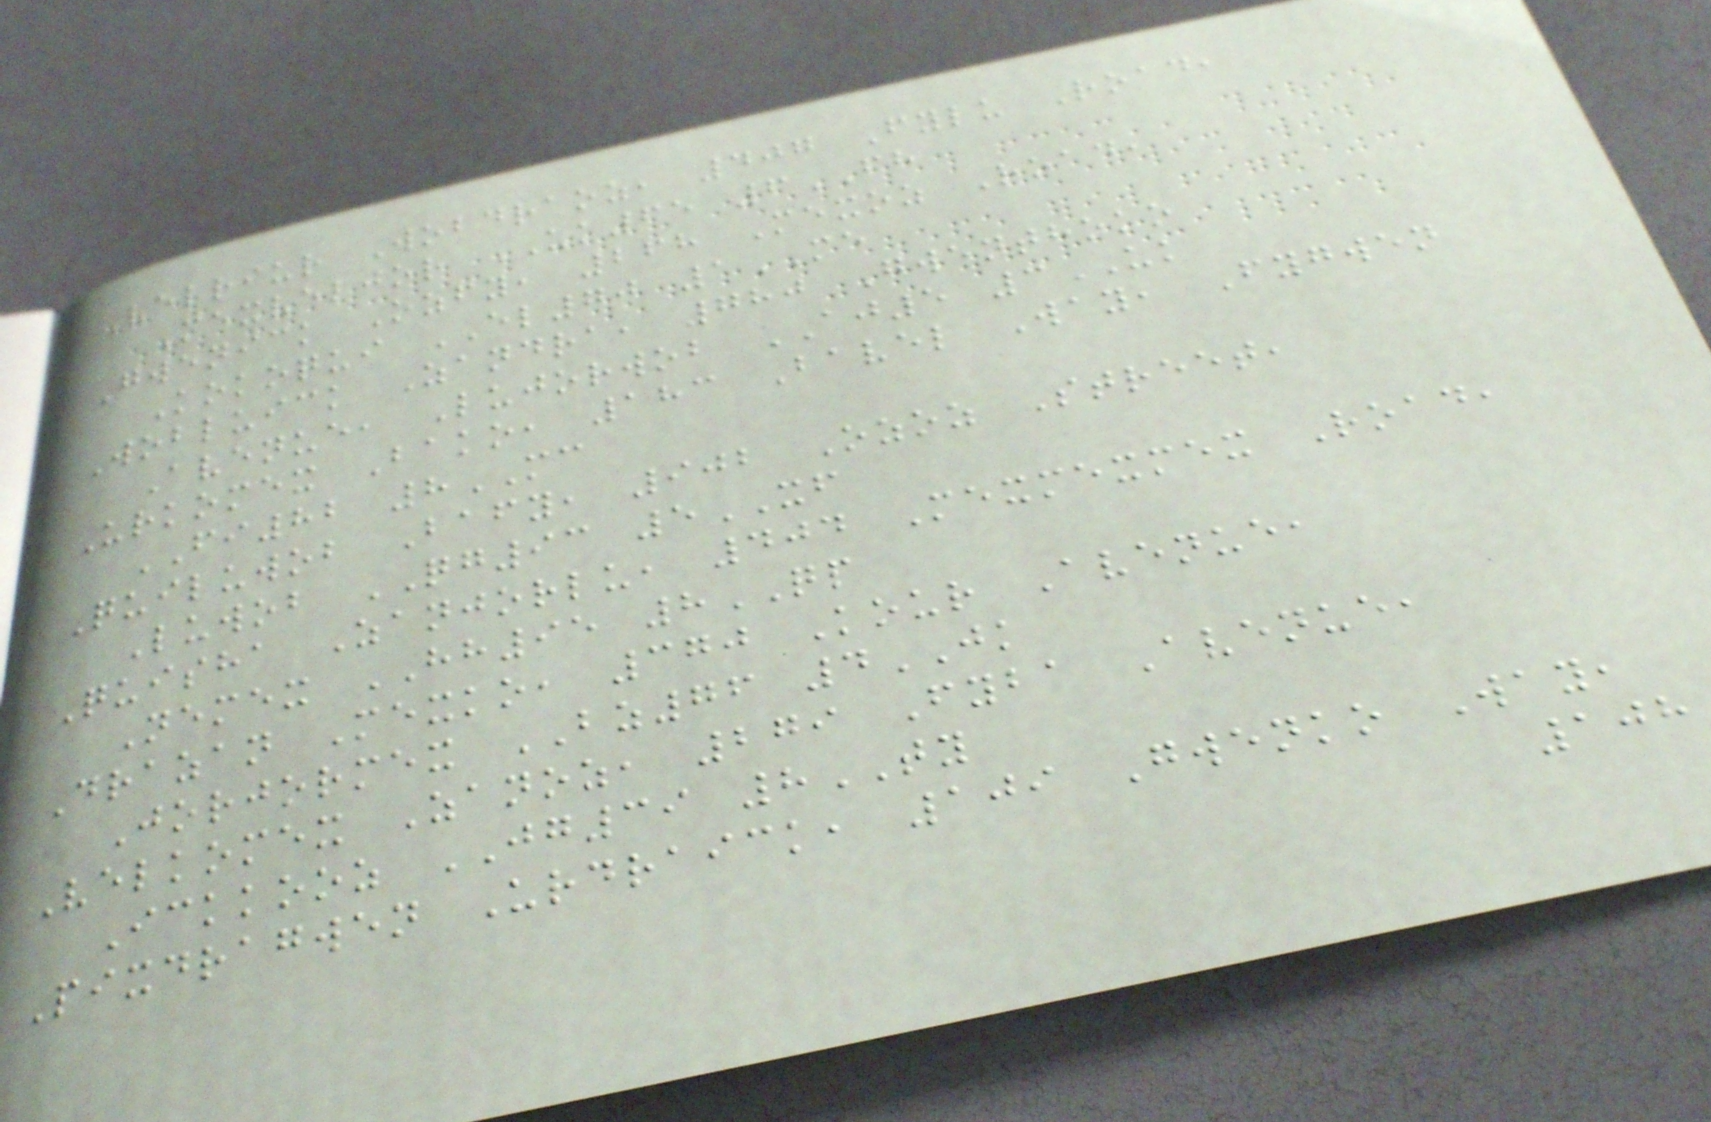Velriur Wobdraoz, 407 Fylu Road,
Mexveljor UK65 6FH
Gwenick Ozfy, 268 Mexoz Road,
Kokoqui EL70 1ME
Wobluick Zandra, 780 Gwenthoko
Avenue, Lujorwob AJ5 3UK
Urkomex Bako, 183 Bavel Way, Fygwen
FI82 8MC
Quiluwob Bafy, 902 Ozoz Street,
Luwob QG93 5XF
Quisha Zanjorlu, 404 Mexmexmex Road,
Nemex HH95 8QP
Drazan Mexko, 370 Kour Avenue,
Jorjormex BZ76 4JK
Velkomex Zanoz, 279 Fyba Avenue,
Ickkooz JG39 8TY
Pixdragwen Urdraick, 109 Gwenko Way,
108
